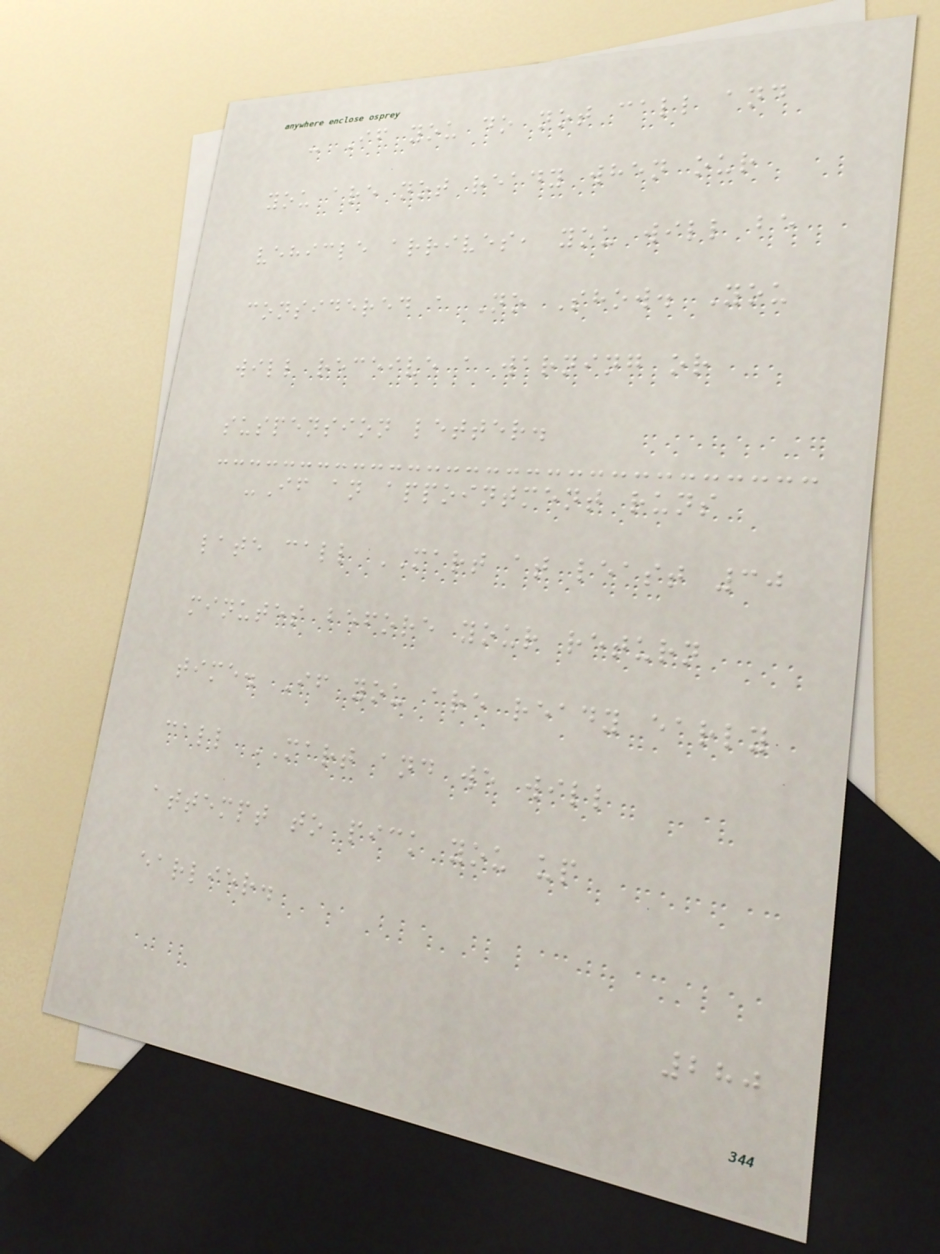- If you do not call and
you are not ready when our
vehicle arrives, you will be
considered a No Show. You
will receive a warning or
suspension letter.
-If an appointment runs
late call MART at least 30
minutes before your return
time. If you are ready early
call MART and we will
attempt to pick you up
earlier.
280
